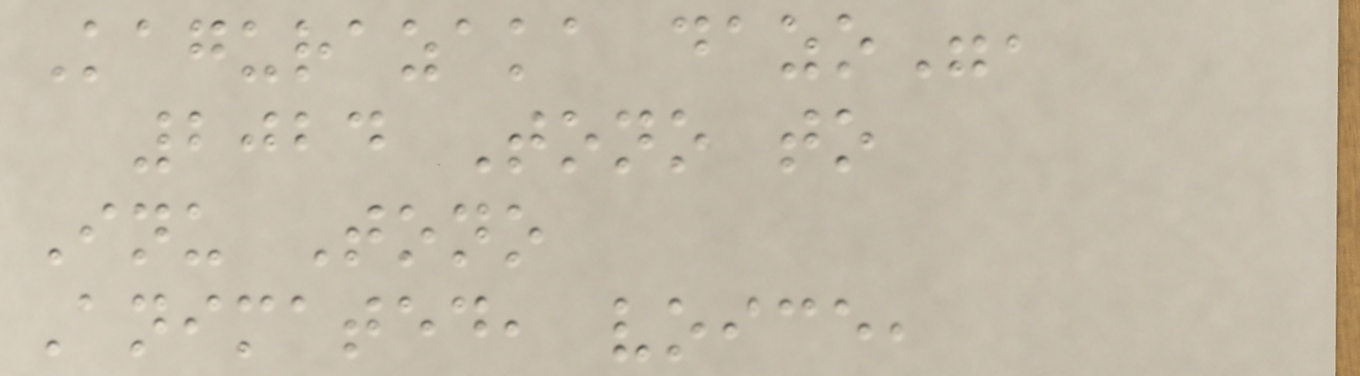Kagurazaka dazo",
2024 Tono to
Inu Tono
Animated, voice,
